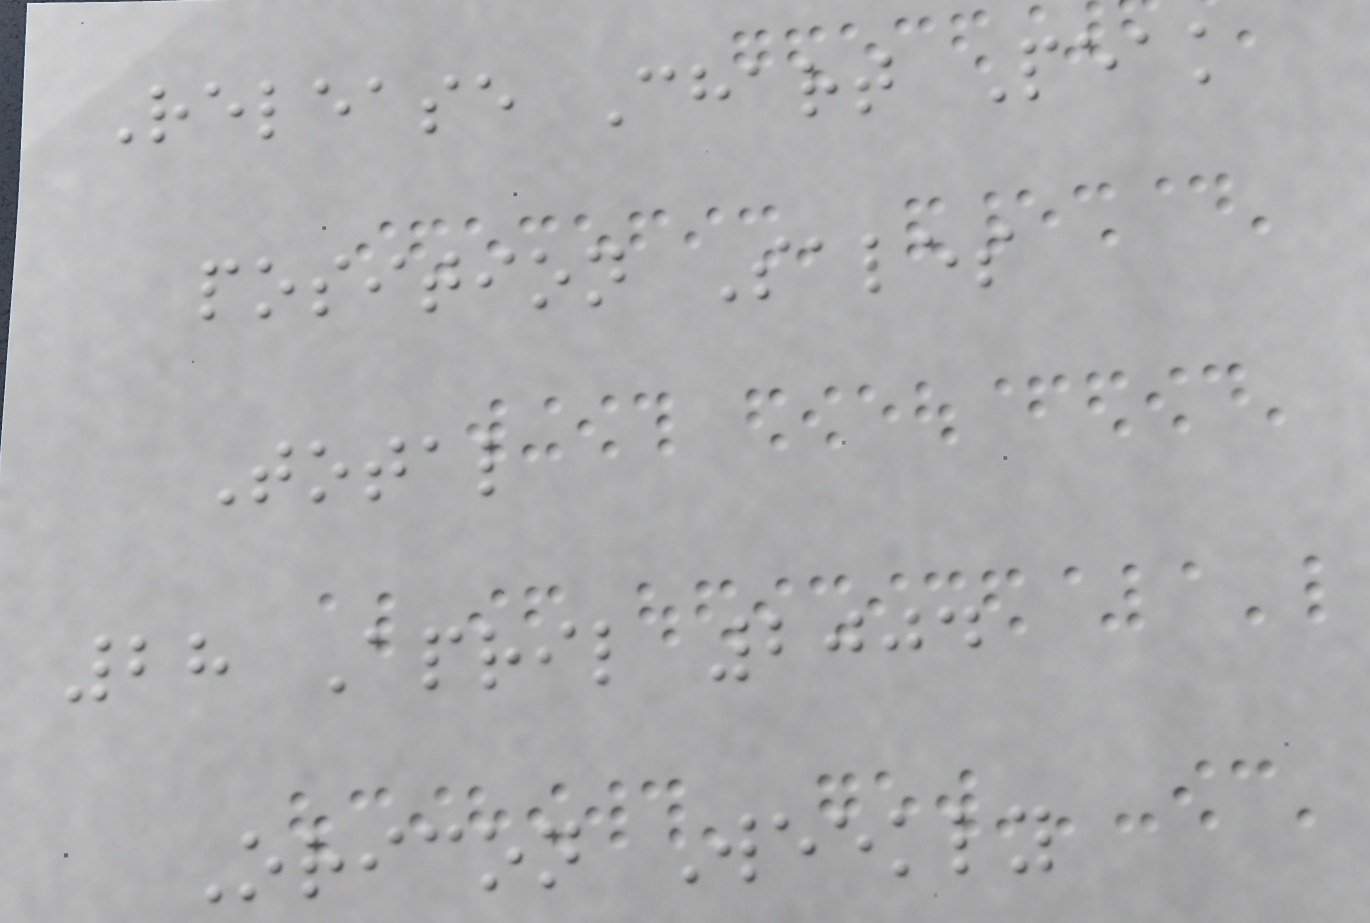Release Chart Peak
position Sales
Total
28 April 2004
Oricon Weekly
